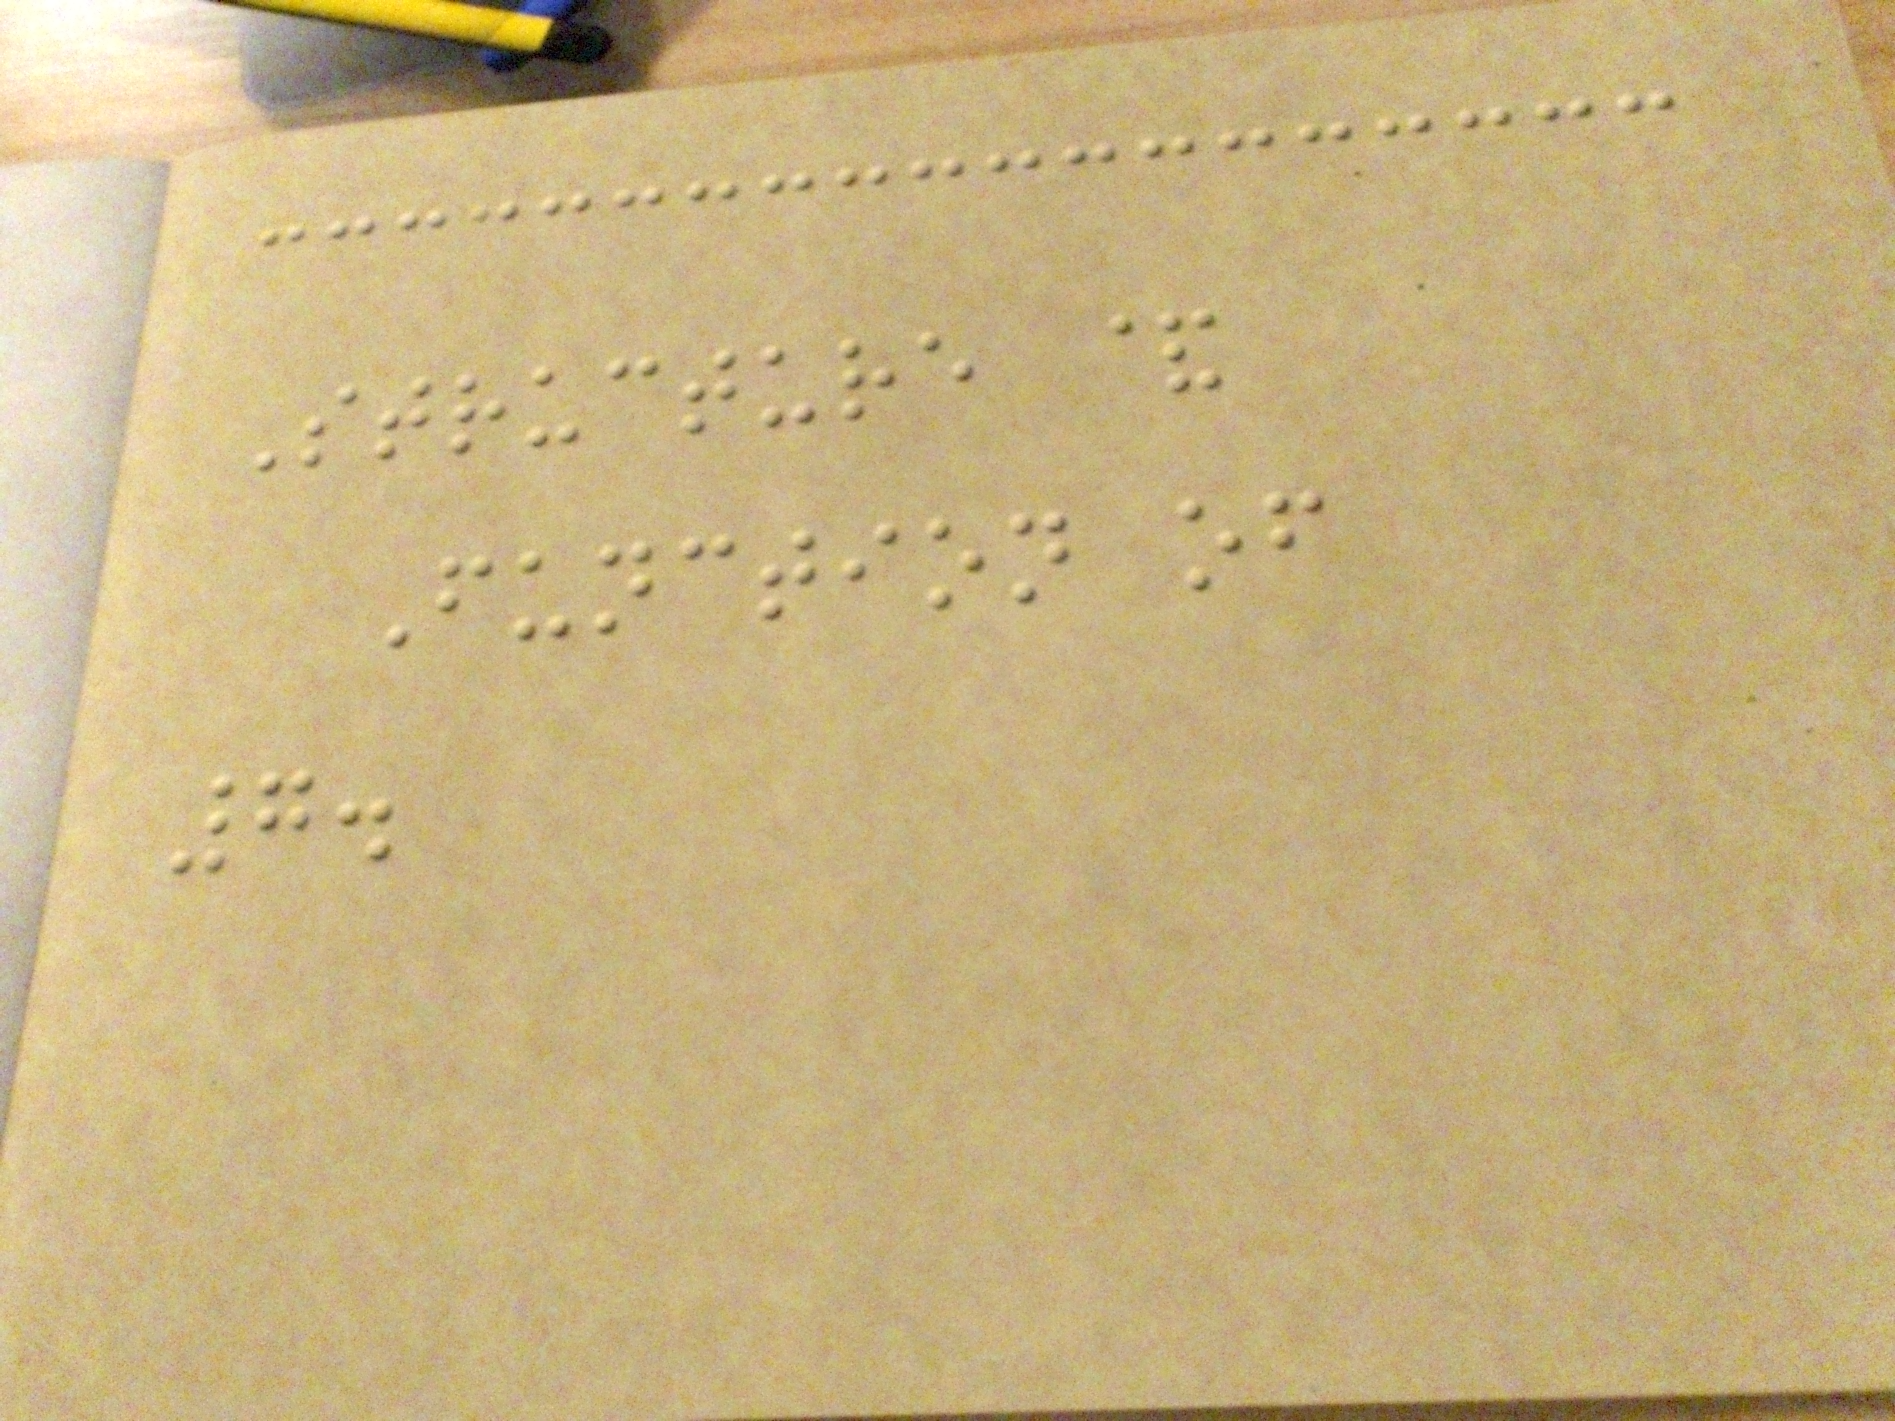Structure &
Function of
7.
